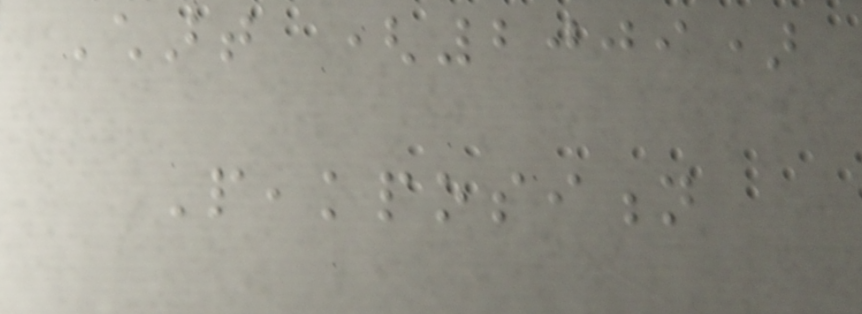Chart (2009)
Peakposition
